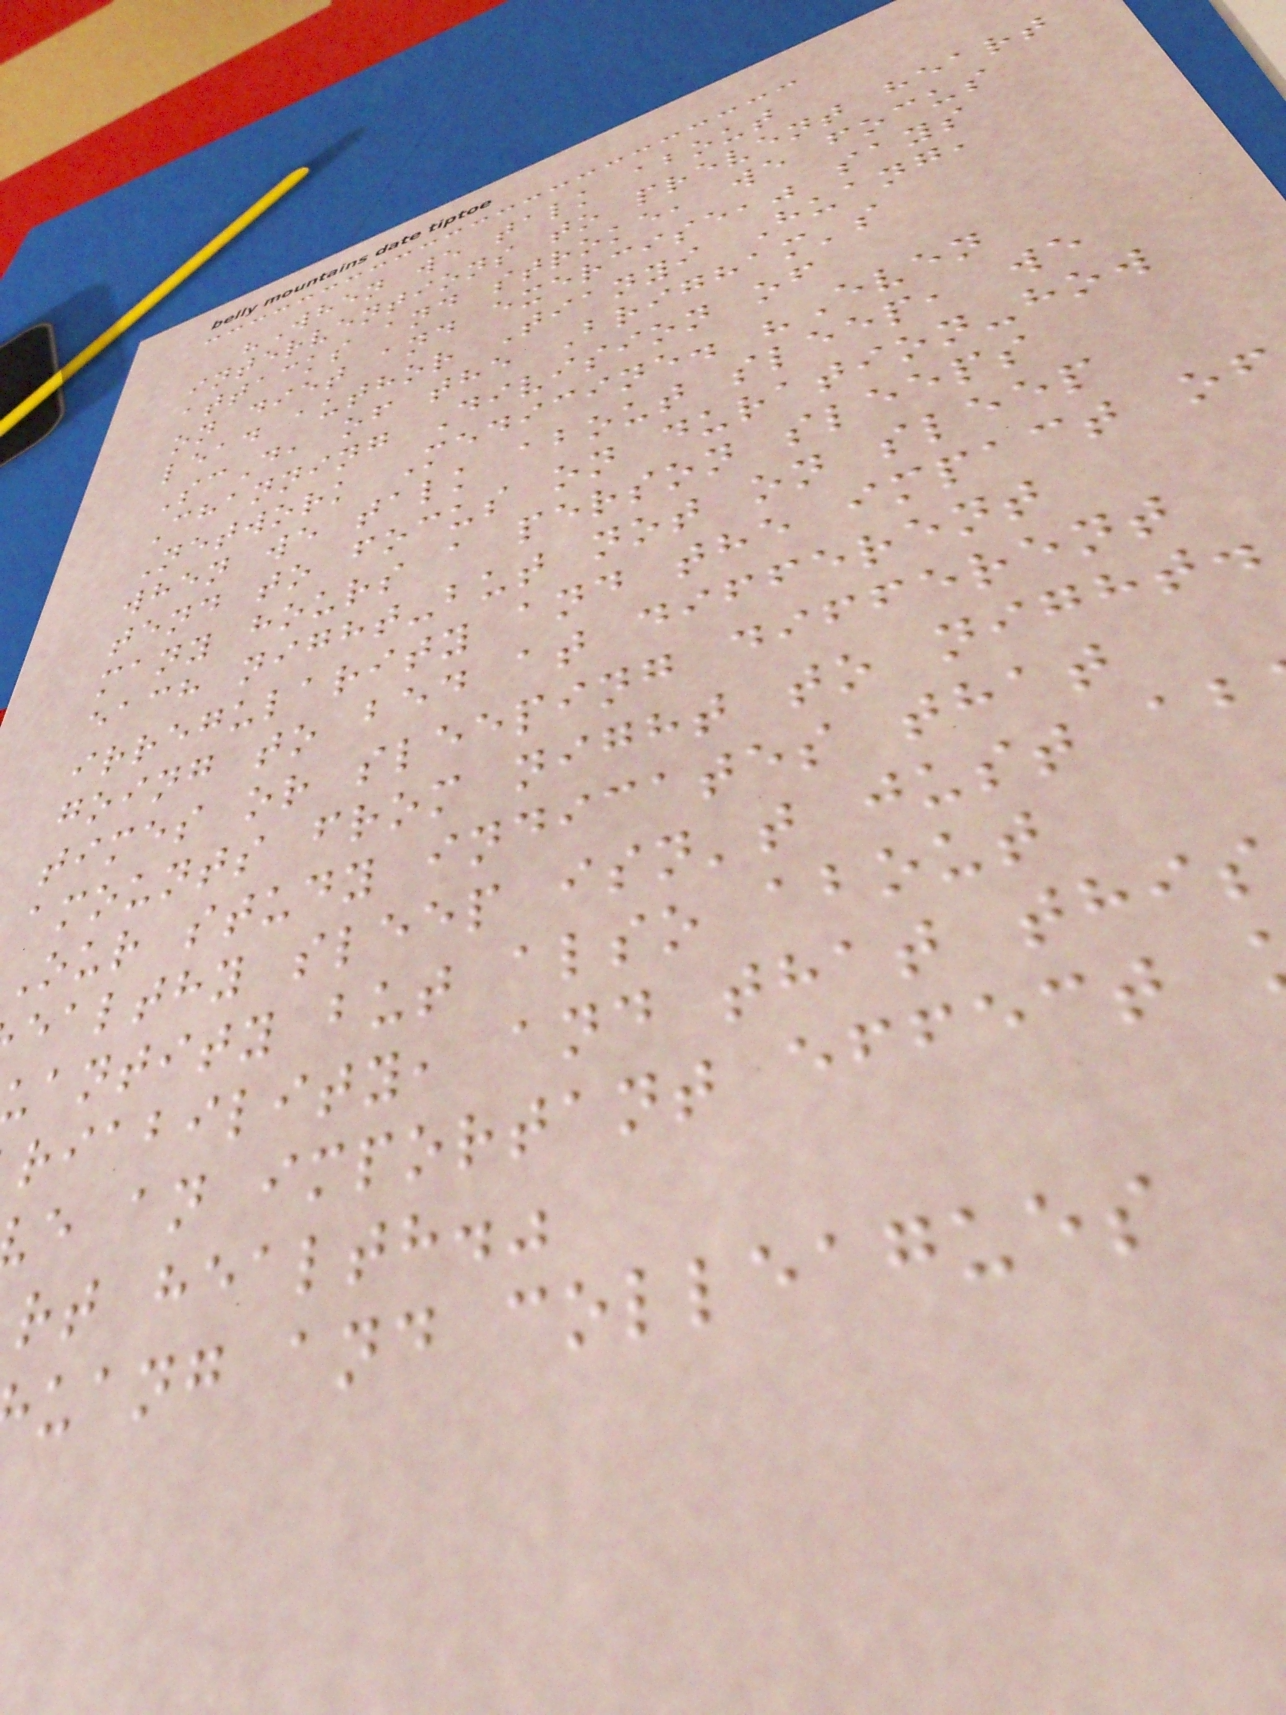"When we talk about
interventions to prevent heart
attacks and stroke, we focus
on diet and exercise," says
lead author Tianyi Huang,
ScD, of the Brigham's
Channing Division of
Network Medicine. "Even
when we talk about sleep, we
tend to focus on duration-how
many hours a person sleeps
each night-but not on sleep
irregularity and the impact of
going to bed at different
times or sleeping different
amounts from night to night.
Our study indicates that
ealthy sleep isn't just ab
antity but also about
riability, and that this
e an important effect
rt health."
uang and colleagues
